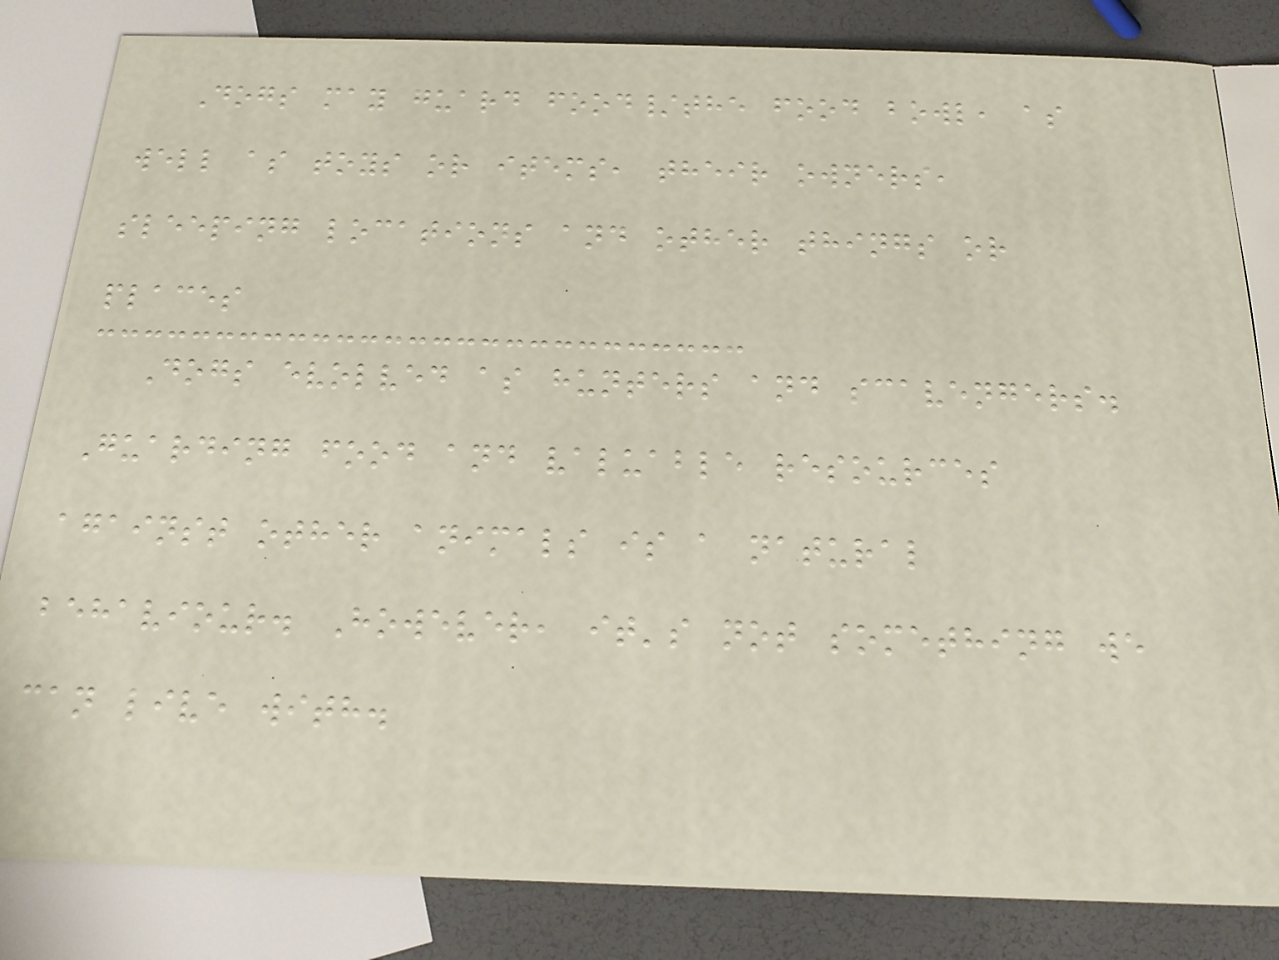Dogs may guard food/the food bowl, as
well as toys or items, their owners,
sleeping locations and other things or
places
Dogs evolved as hunters and scavengers.
Guarding food and valuable resources
against other animals is a natural
behaviour. However, it's not something we
can live with.
